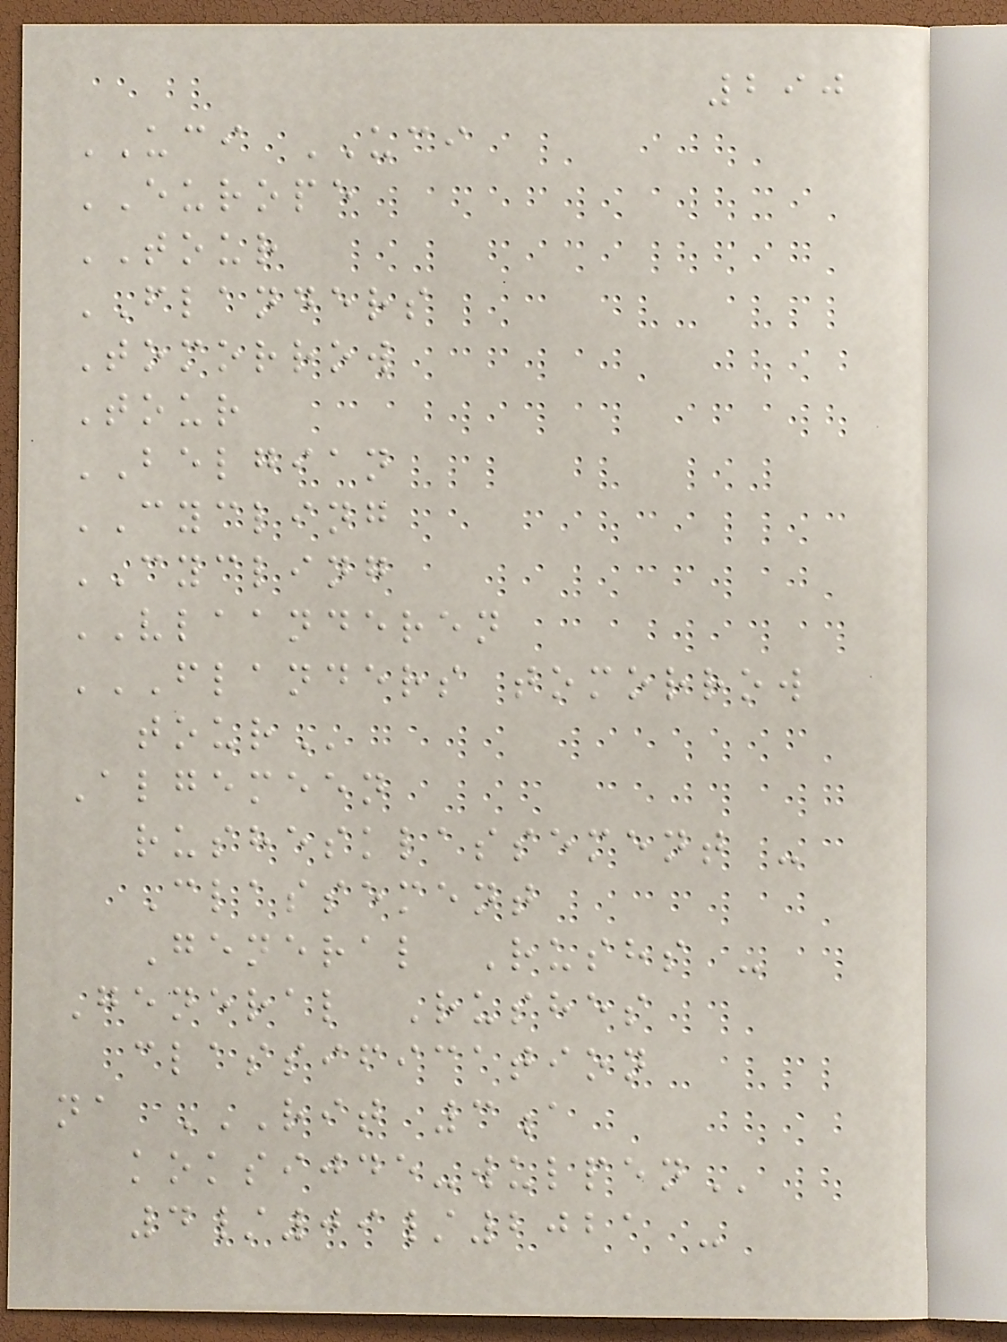290
UCI UCI
EUROPE
TOUR
FLANDERS
Tomorrow
Tour
BELGIAN
CYCLING
CYCLING
VLAANDEREN
FLANDERS TOMORROW
TOUR
Algemeen
rushesklassement -
Classement
General Rushs -
General Rushes
classification
na RIT 3A
KOKSIJDE-WULPEN
4/09/2021 -
